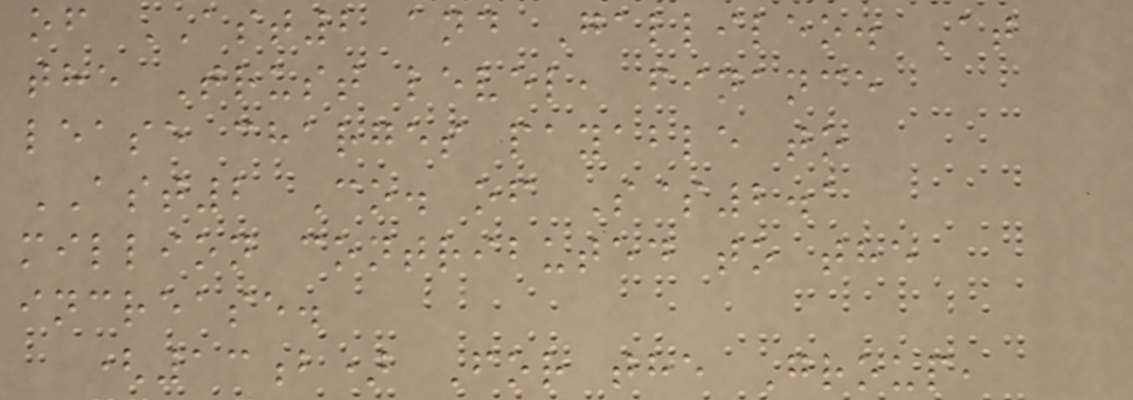of AST2 and Gallileo. At
the Trust level, finance
lease charges payable to
AST2 Co. of S$2.1
million contributed to the
increase.
(13b) For the Group,
